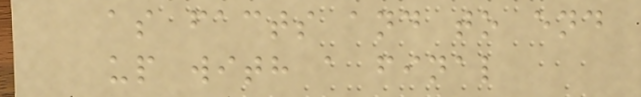as facts and to end
up with a final
